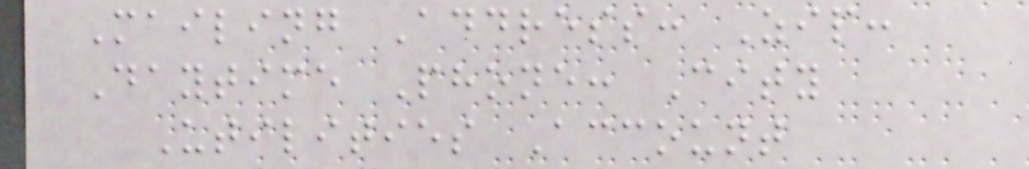Mailing Address: Zip:
Daytime Phone: City
Utilities Account
